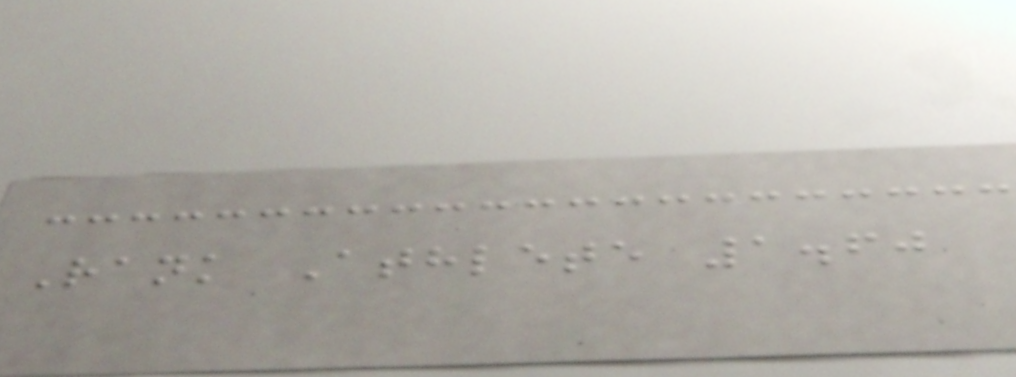Rank Athlete 1.60
